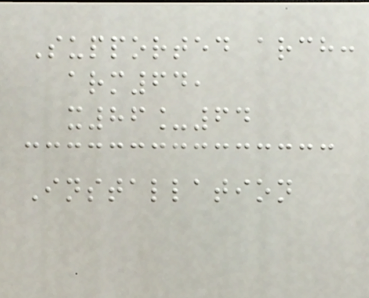Supported arch:
arm64,
x86_64
Installation
